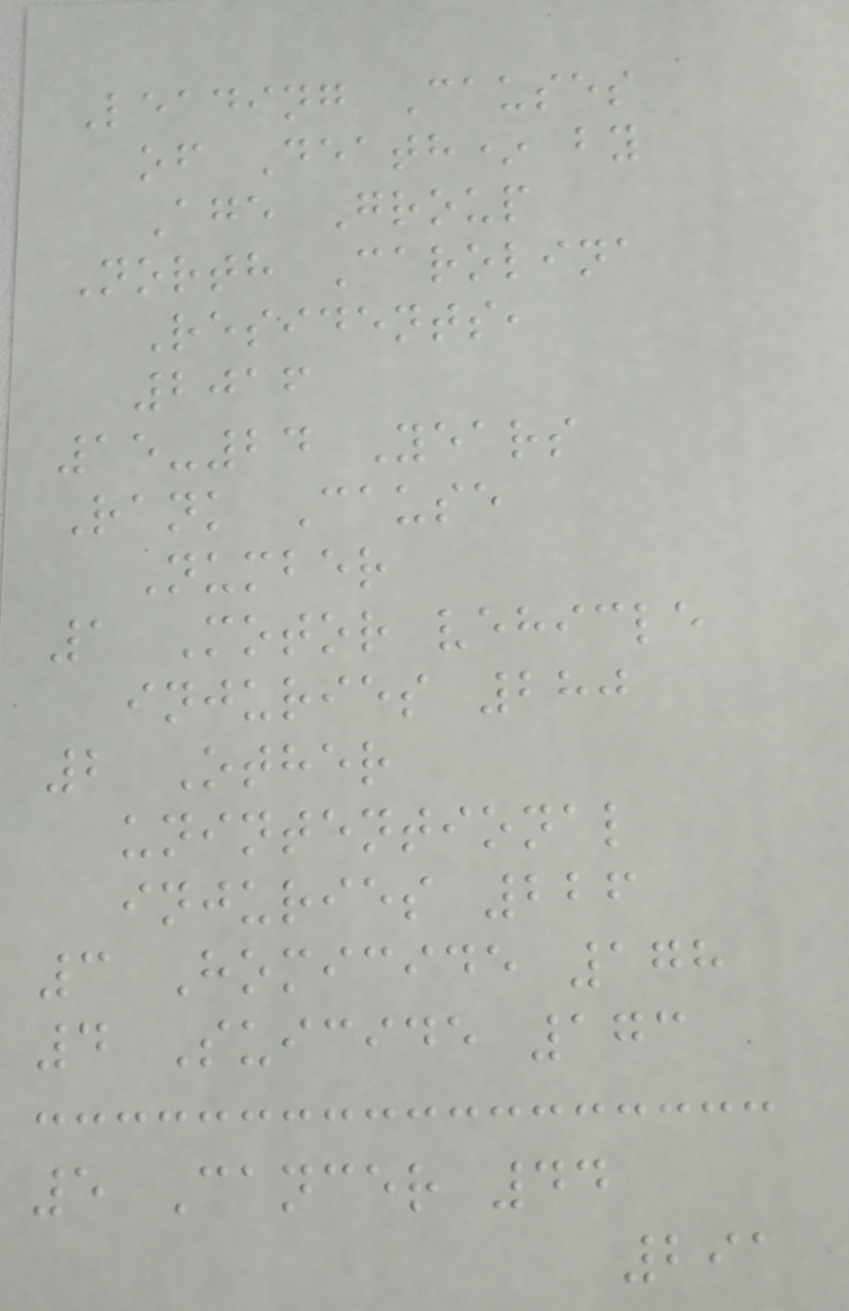Leading Causes
of Death* by
Age Group
North Carolina
Residents,
2016
15-24 Years
Rank Cause
Number
1 Motor vehicle
injuries 280
2 Other
unintentional
injuries 226
3 Homicide 178
4 Suicide 173
5 Cancer 44
291
